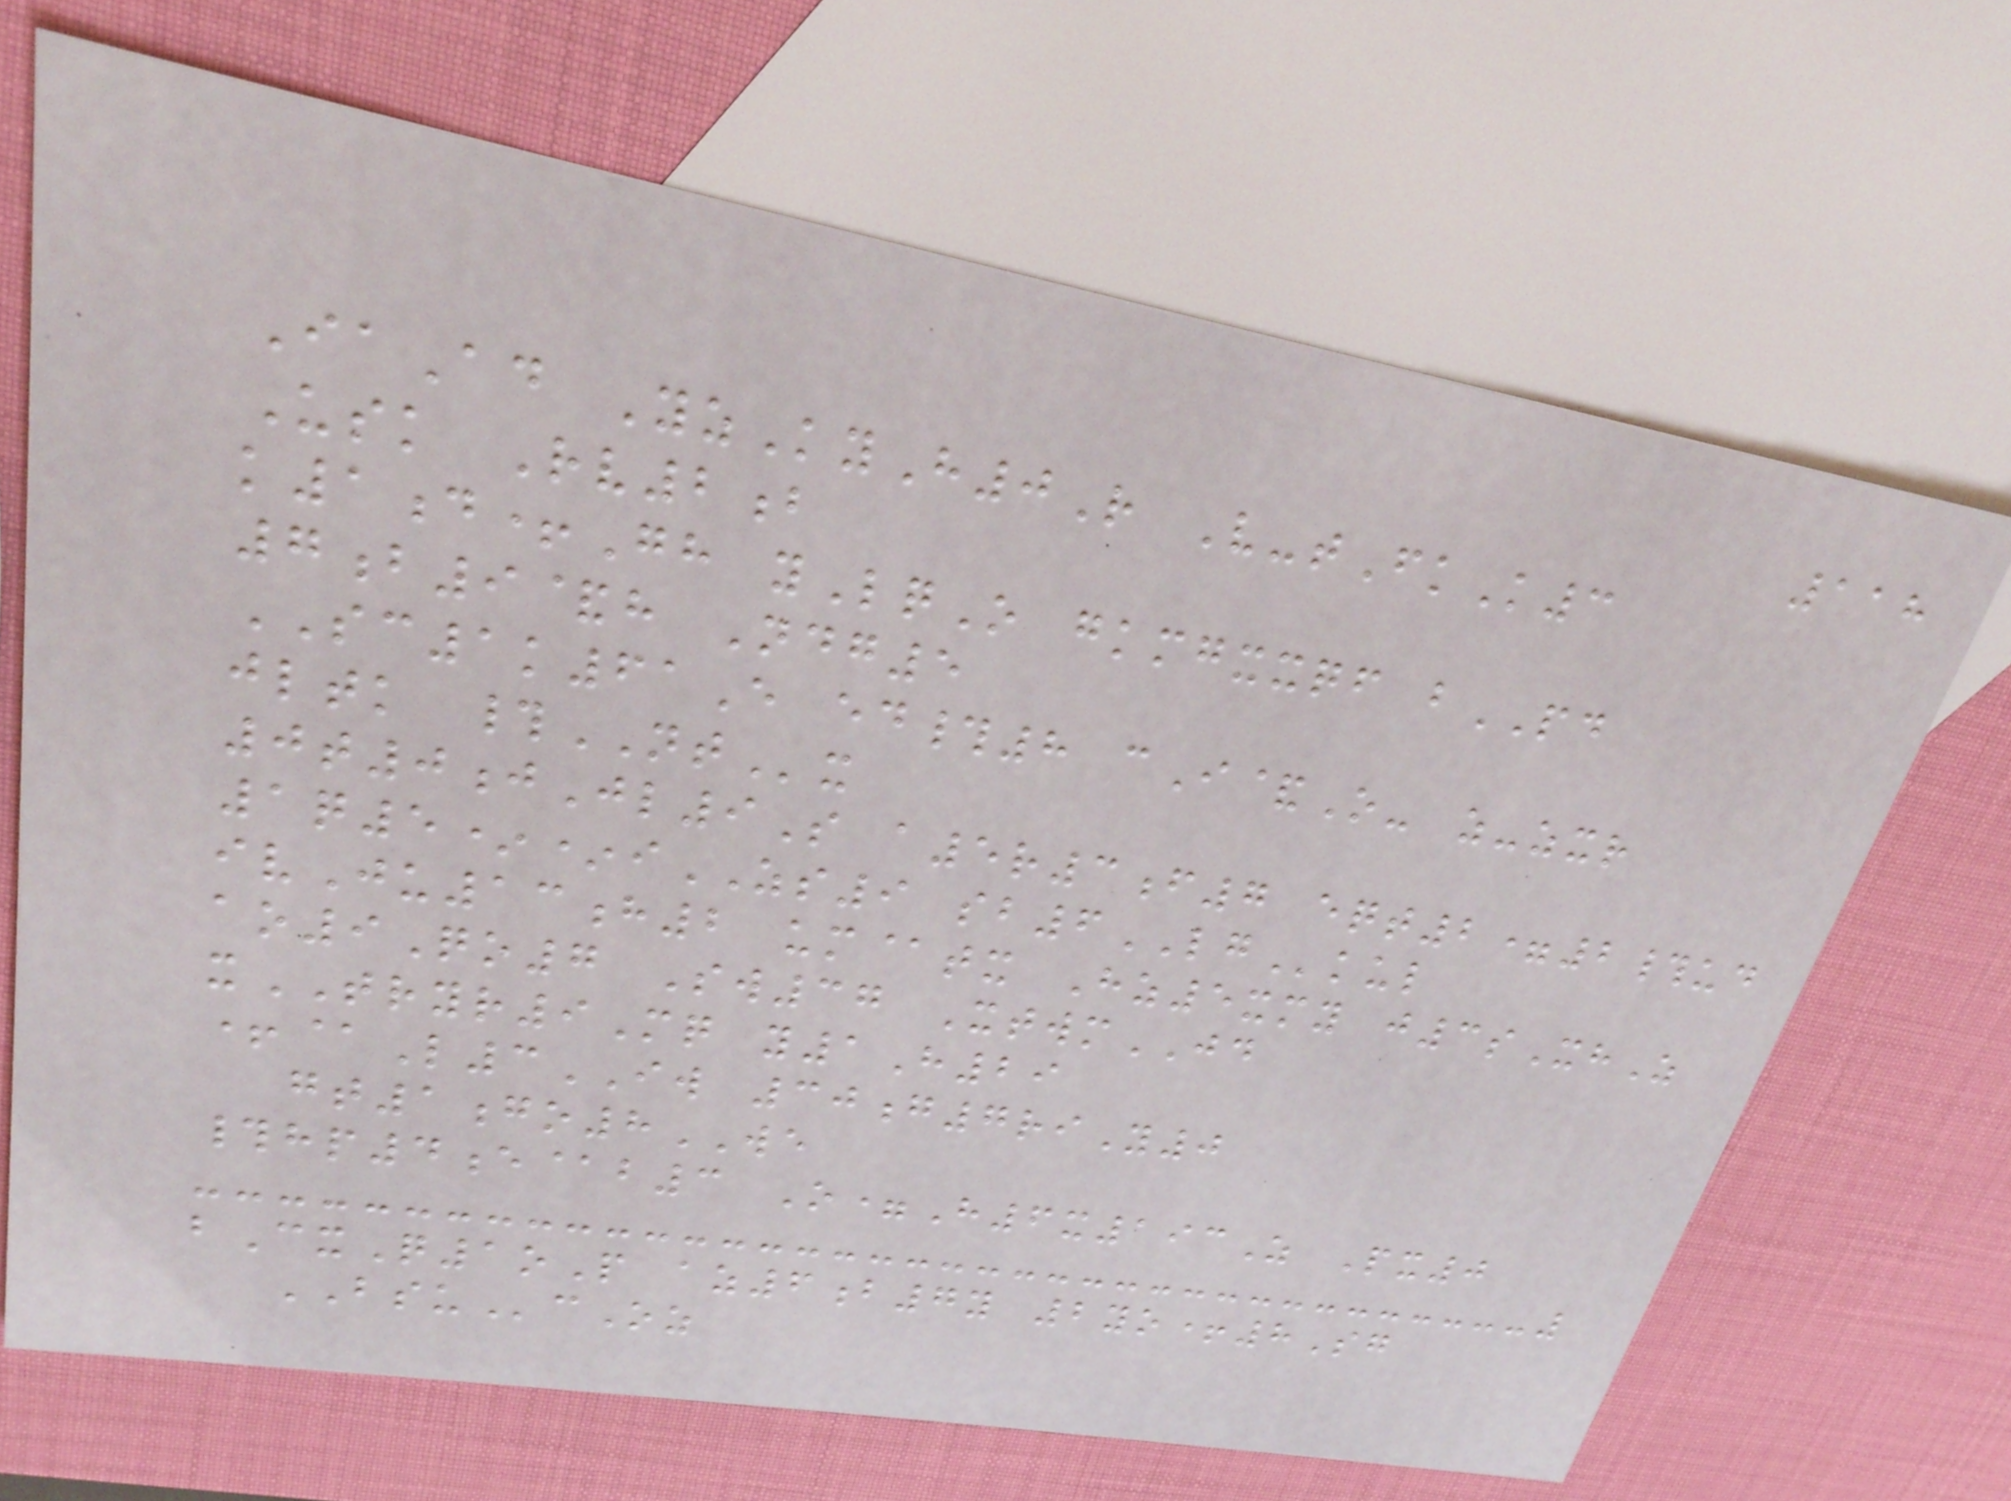118
IaAd YzKyH0R V-tFkK3
Usk Rv2b
k1d+Gh yLqO gkmgxxqf bPD
7b9&h Ndg5
SC1k61E ed#8 cI&O- z-zxr
jltk #NTx
0t0jJl9S a5r3f7 eqt2=2#ud
1q5**iZS9 sb6LGkul
ivJu13h2 um@tx Hz5xmy j3sXhZ
ao9Qo7 Sw37 XtwmJD
xTRYR9Mq y1H29
+@L3IW 30g7riY0
gt1go8WE
#hp4e@b3 O=H6x193Z Px0
bCxQ1oP az6b7y 2yo+8Sg
BSUcOz
